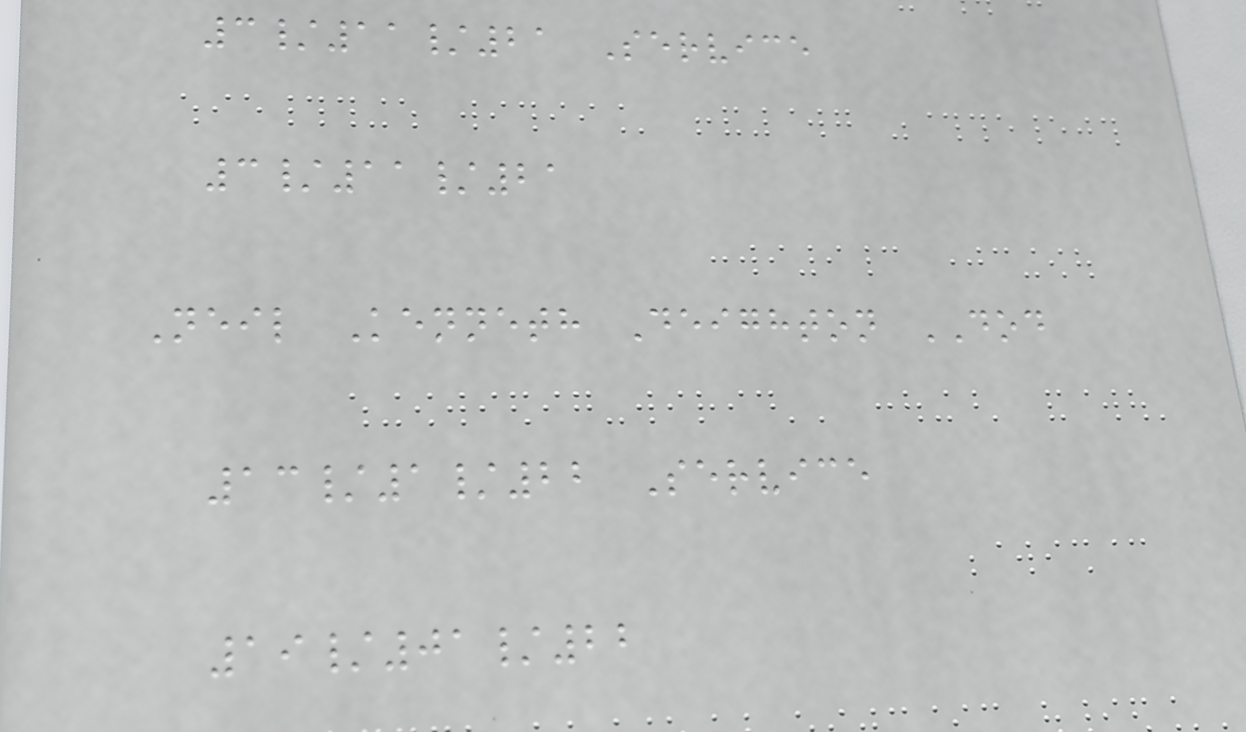3/11/21 Service
3/11/21
Neil Kenneth Deighton DOD
13/1/22 Service
19/01/22
